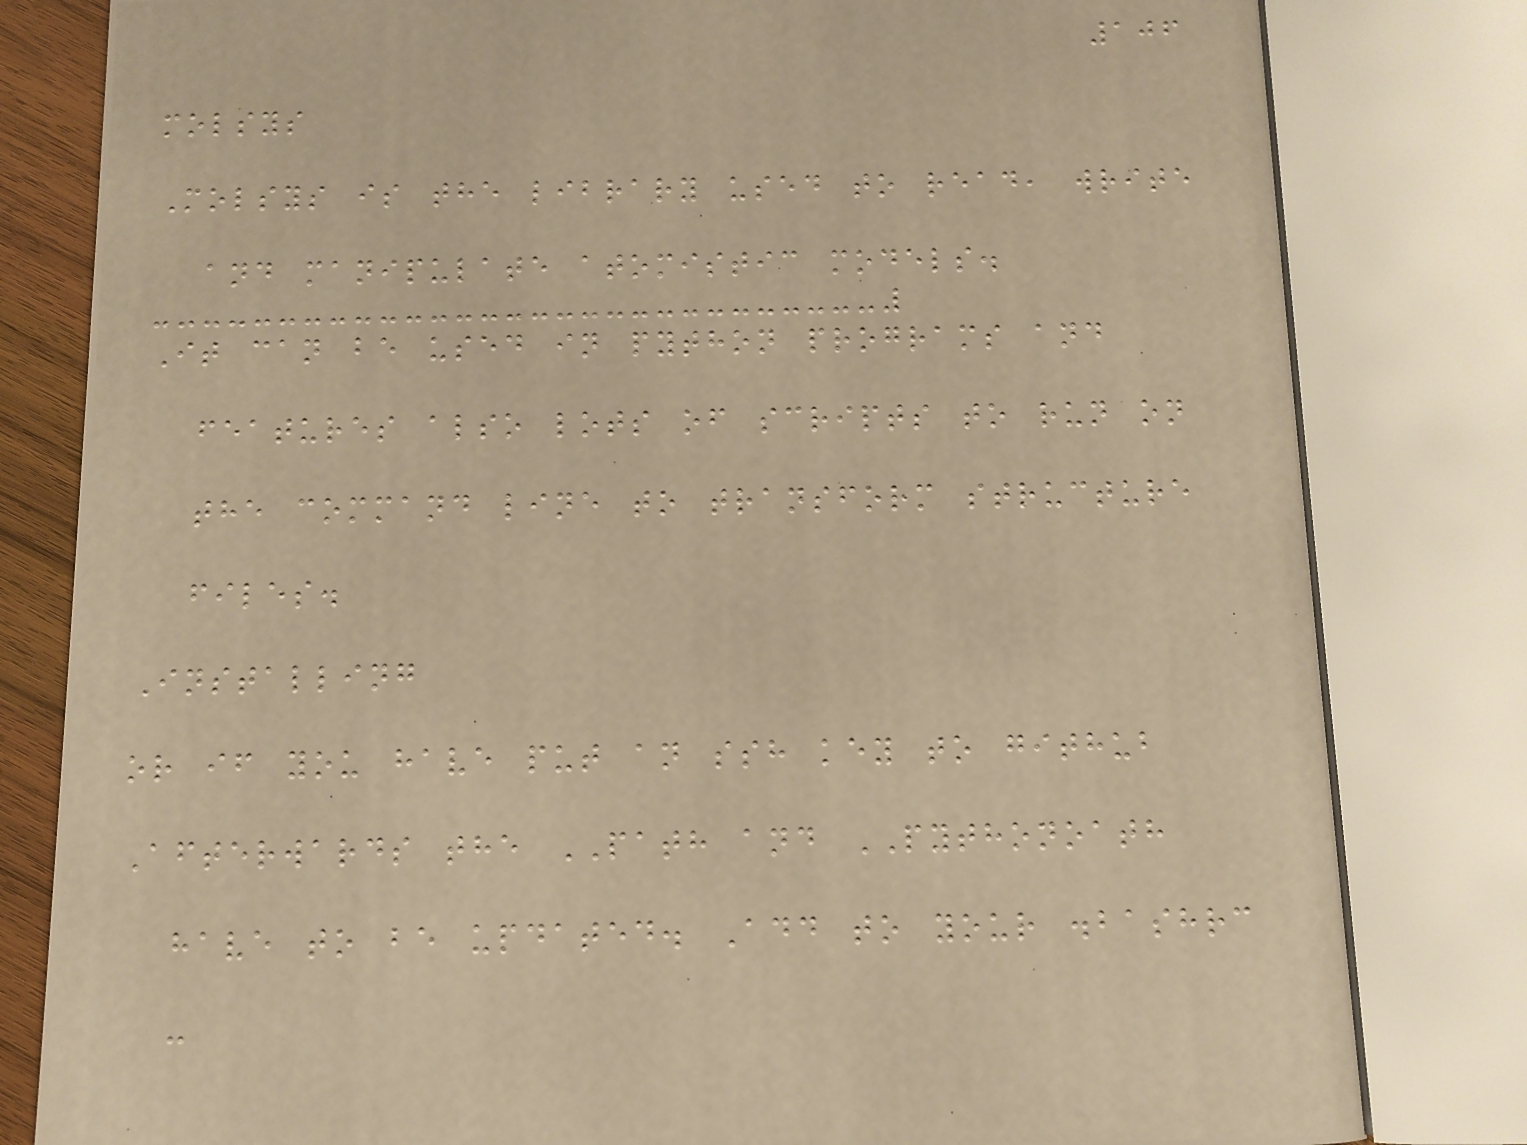106
molsys
Molsys is the library used to read, write
and manipulate atomistic models.
It can be used in python programs and
features also lots of scripts to run on
the command line to transform structure
files.
Installing
or if you have put an ssh key to github
Afterwards the PATH and PYTHONOATH
have to be updated. Add to your .bashrc
:
